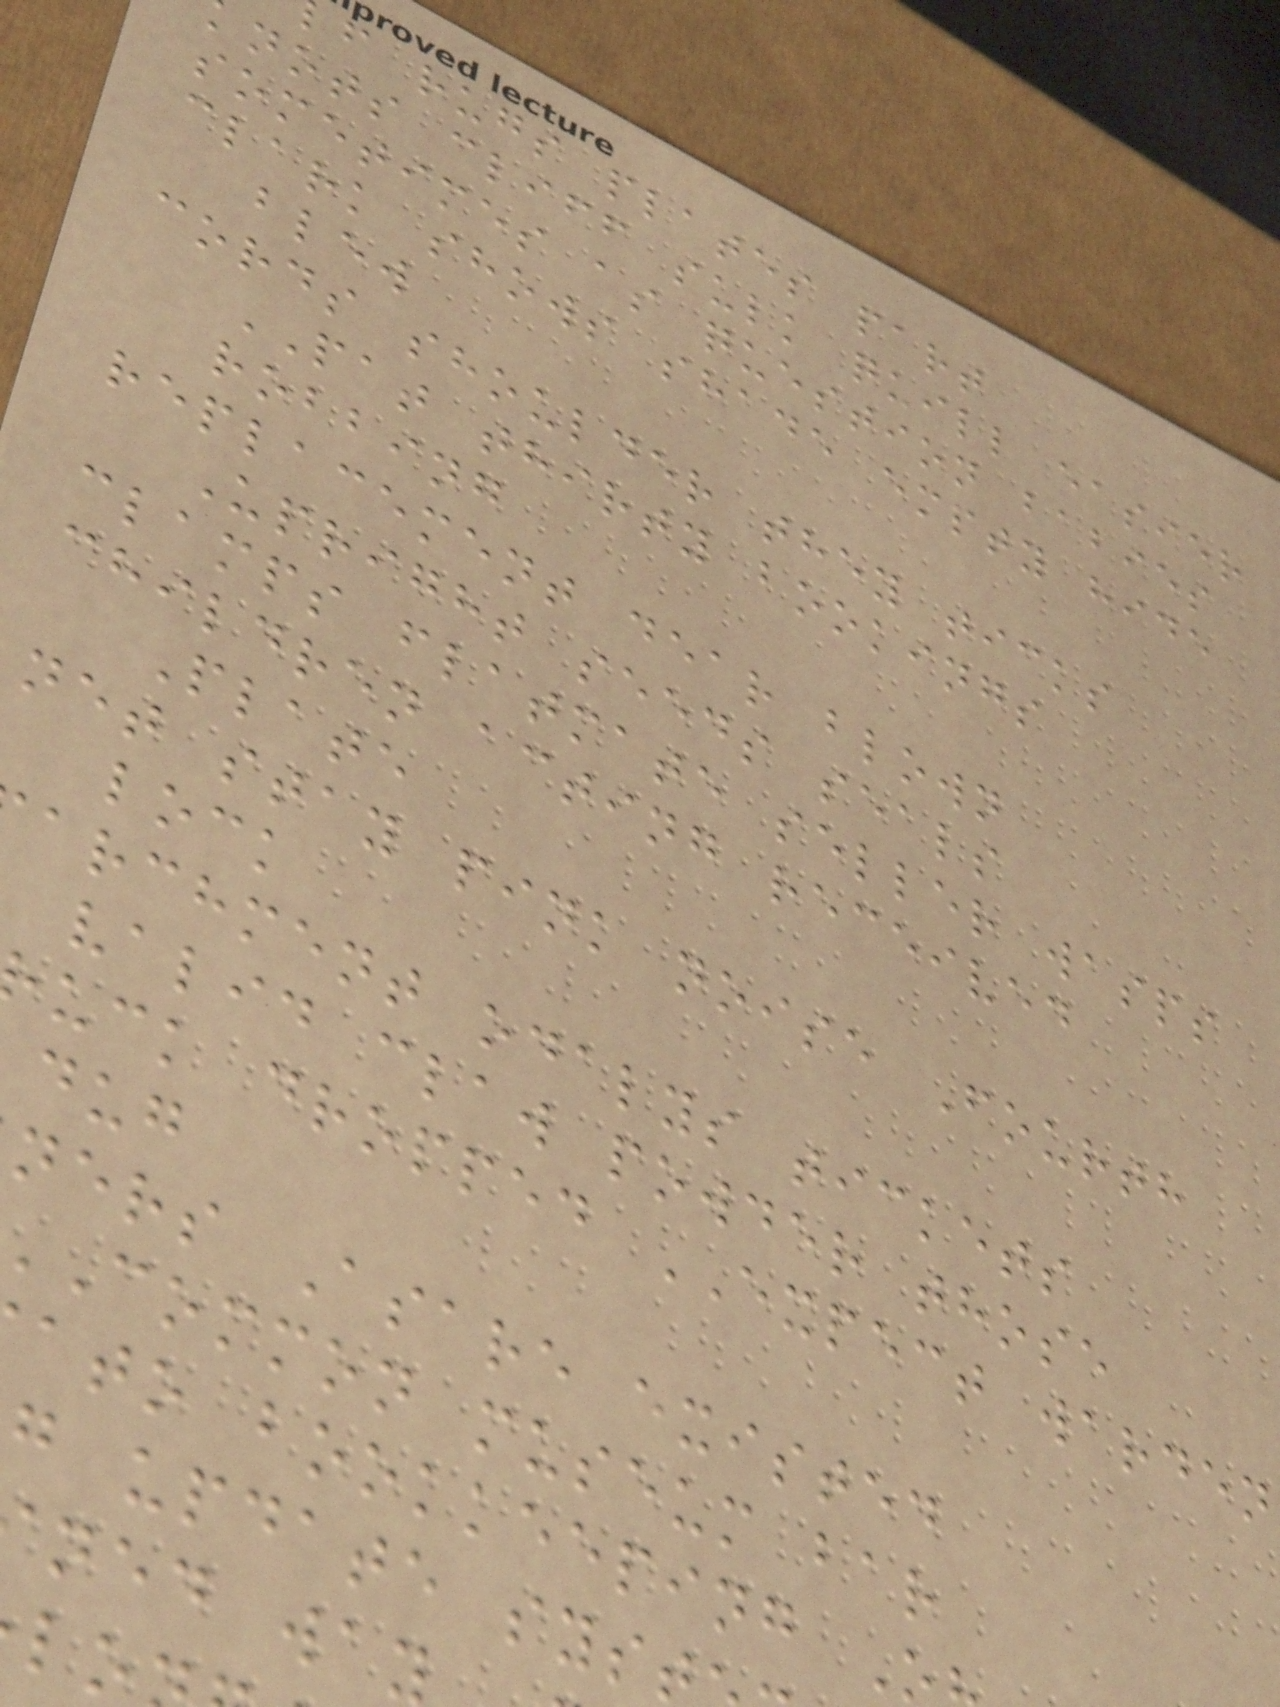f rugs plates part
nots cliff sulk quill easier
sometimes as question babies
clark shows shade empty hide
blew
cords shoulder they ticks
PAT thirty bookings
robbing
replacement dear blown
Upright seeds seals
clamps flatmate seller wasps
children acting received
Plate
net stay pink noise Fourth
lock
archment odalys tickets
valid claw powder those
uck dropped EXPECT warden
dug
ners Asare existed
common museum bar
ato bookkeeping
g update sys
ned way
